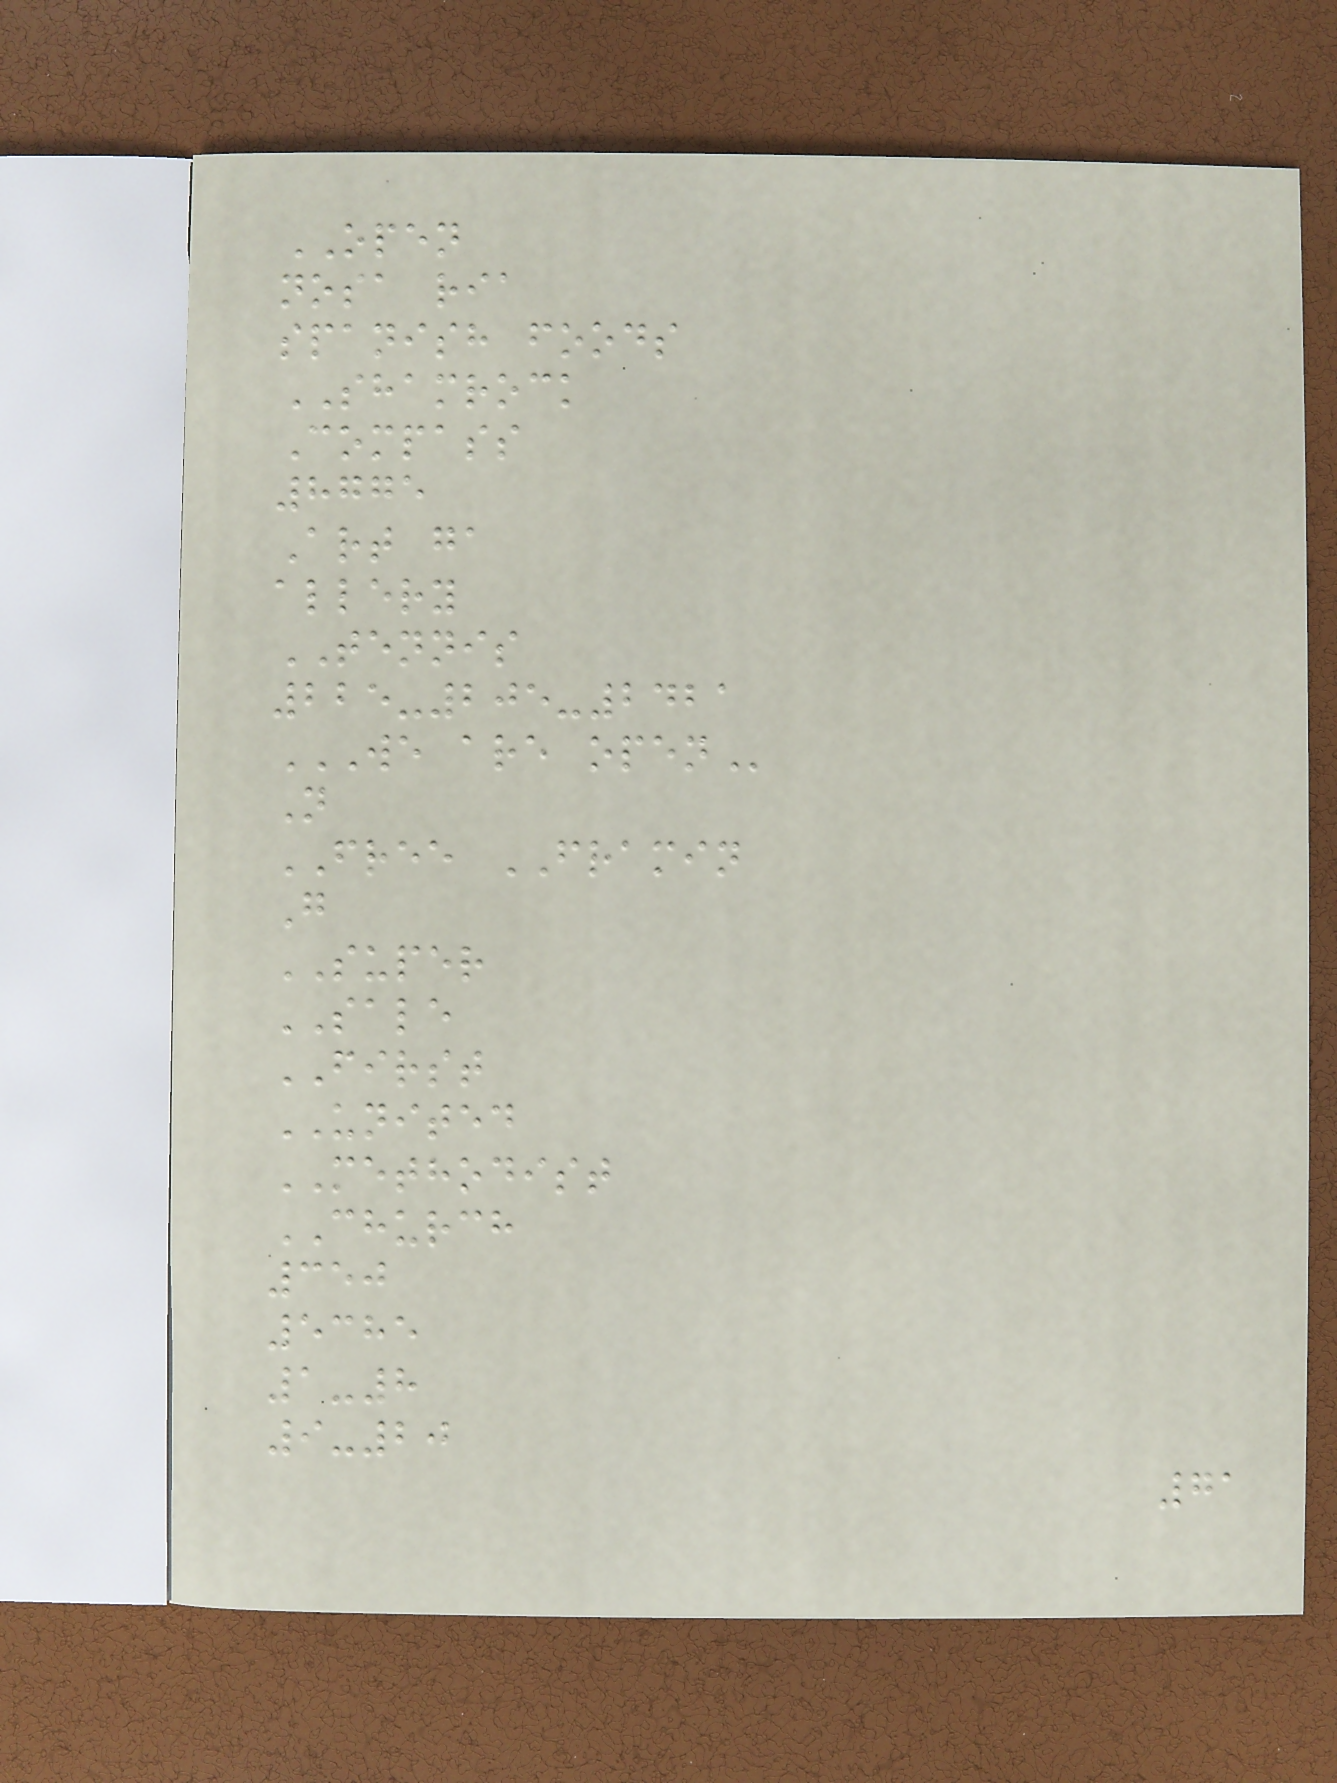OPEN
nosa ria
spanish foods
SHAMROCK
Compass
8775
Art ga
allery
TENNIS
225-205-2421
WE ARE OPEN
N
FREE FRAMIN
G
SUPER
SALE
FIRST
UNITED
METHODIST
CHURCH
350
5385
1-8
9-20
71
